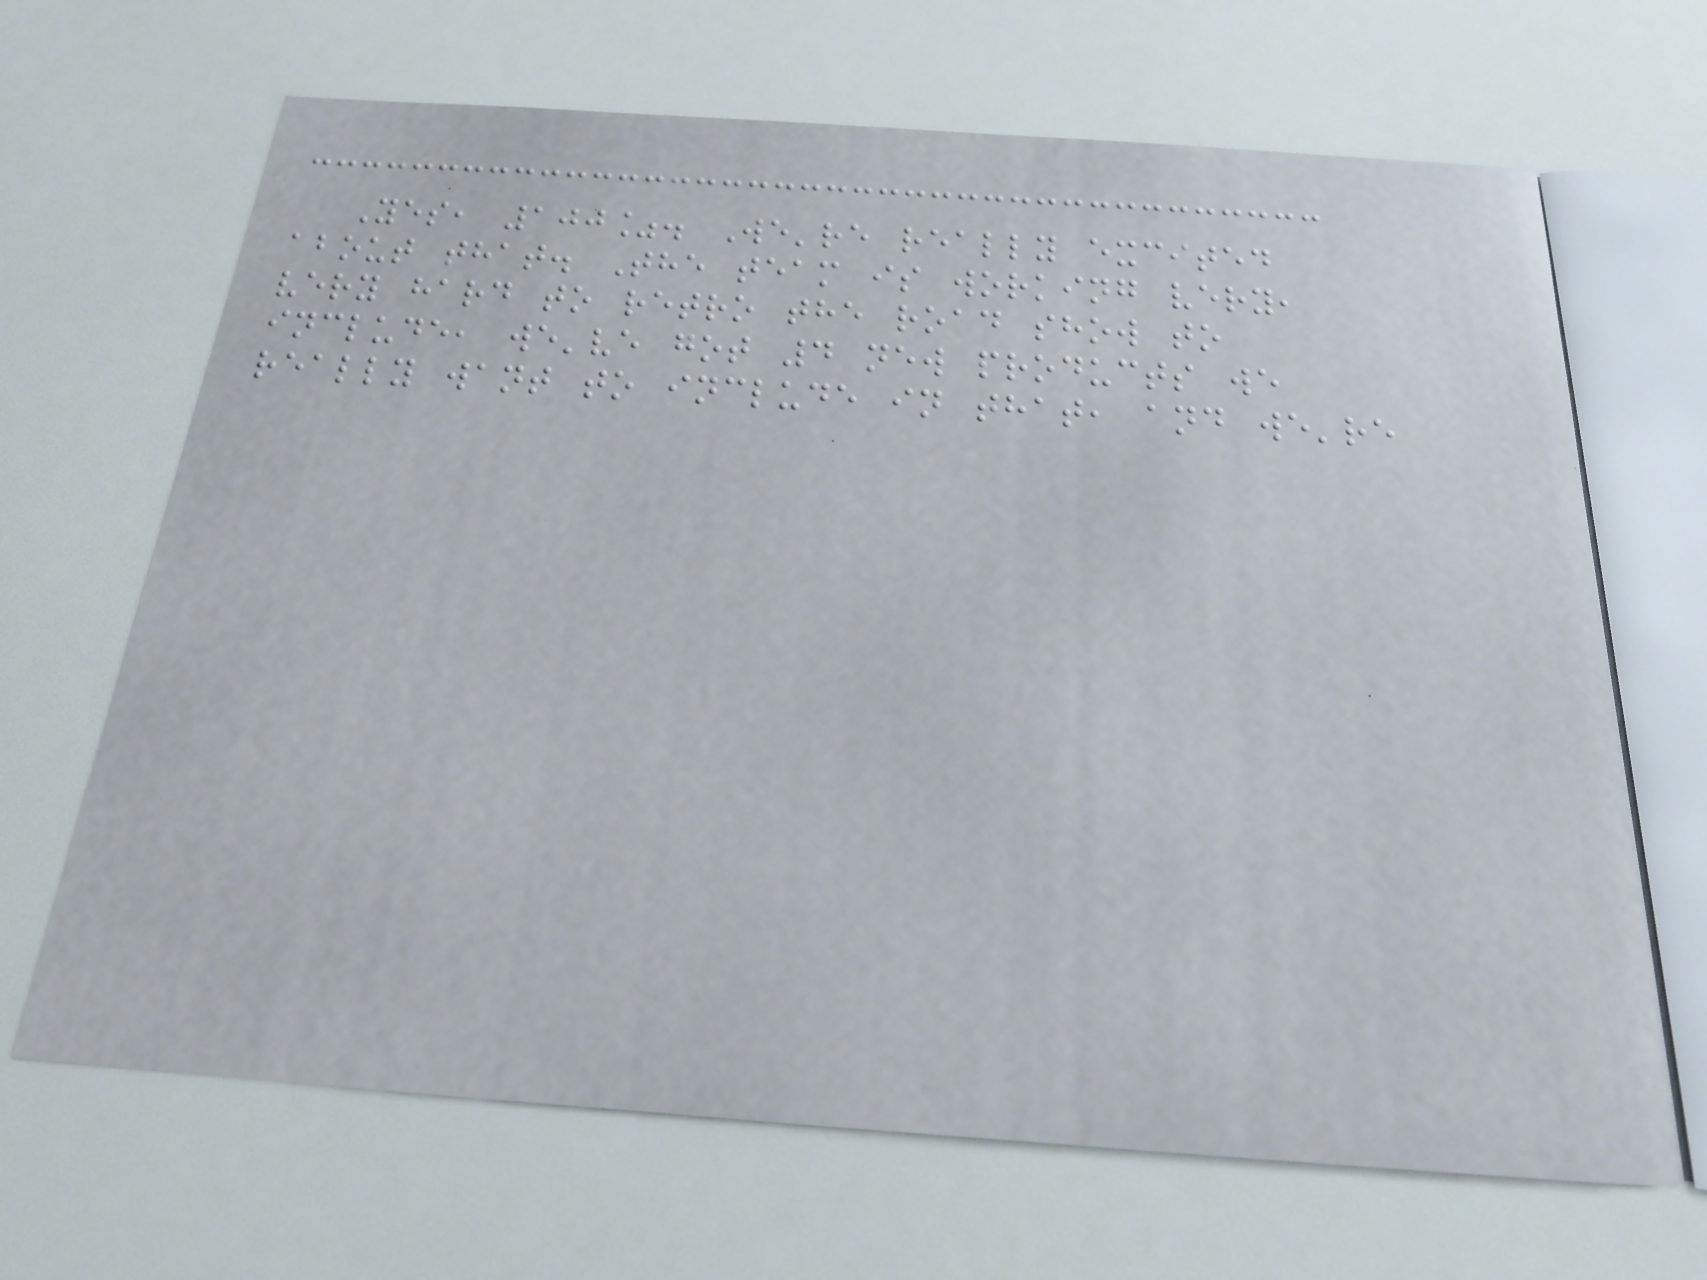Yes, 100%. We're really excited
about that. The team is working very,
very hard to retro the road show to
include, we've got 4 new products we
really want to include in that, and we're
